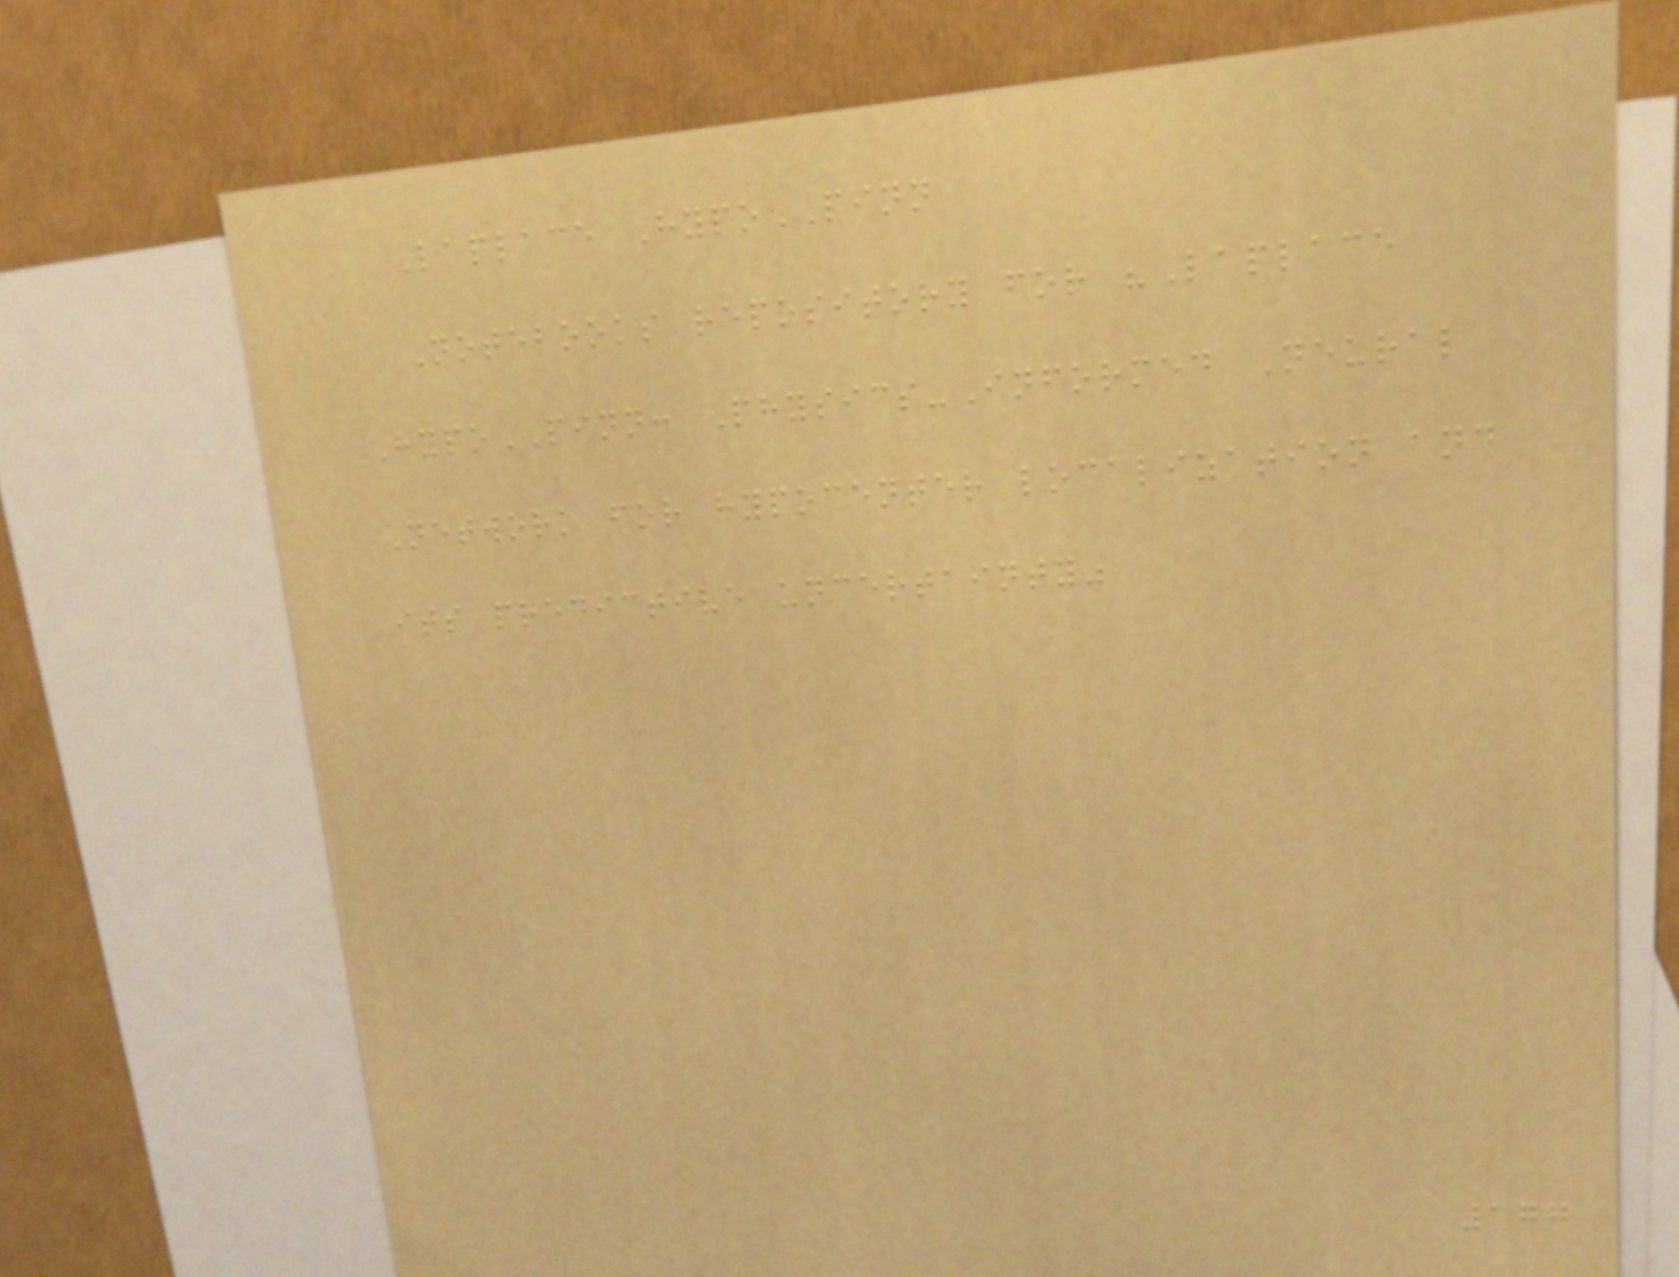Laplace HypoPINN
Notebooks repository for "Laplace
HypoPINN: Physics-Informed Neural
Network for hypocenter localization and
its predictive uncertainty"
177
